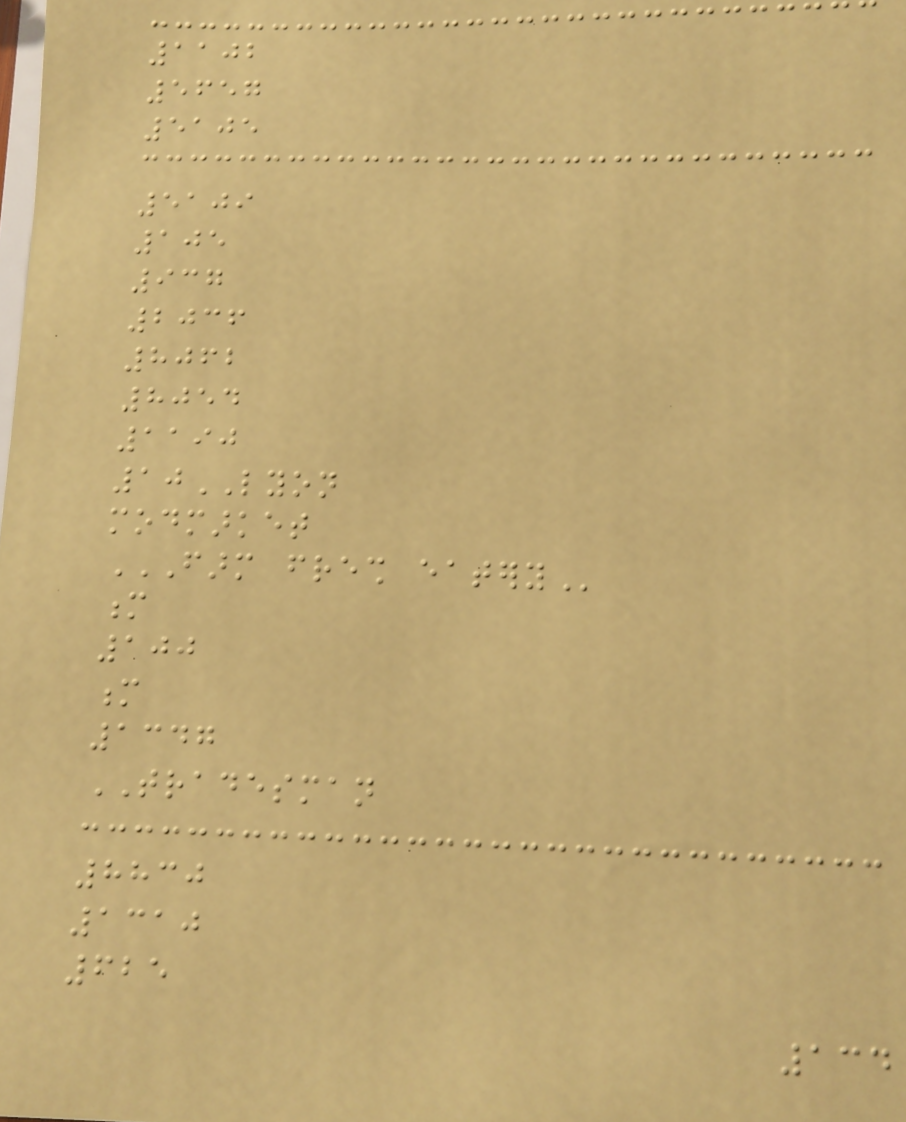1102
5657
5105
5109
105
937
2036
8062
8054
1190
10LYON
modmarket
FARM FRESH EATERY
m
100
m
1347
TRADESMAN
8830
1310
625
134
